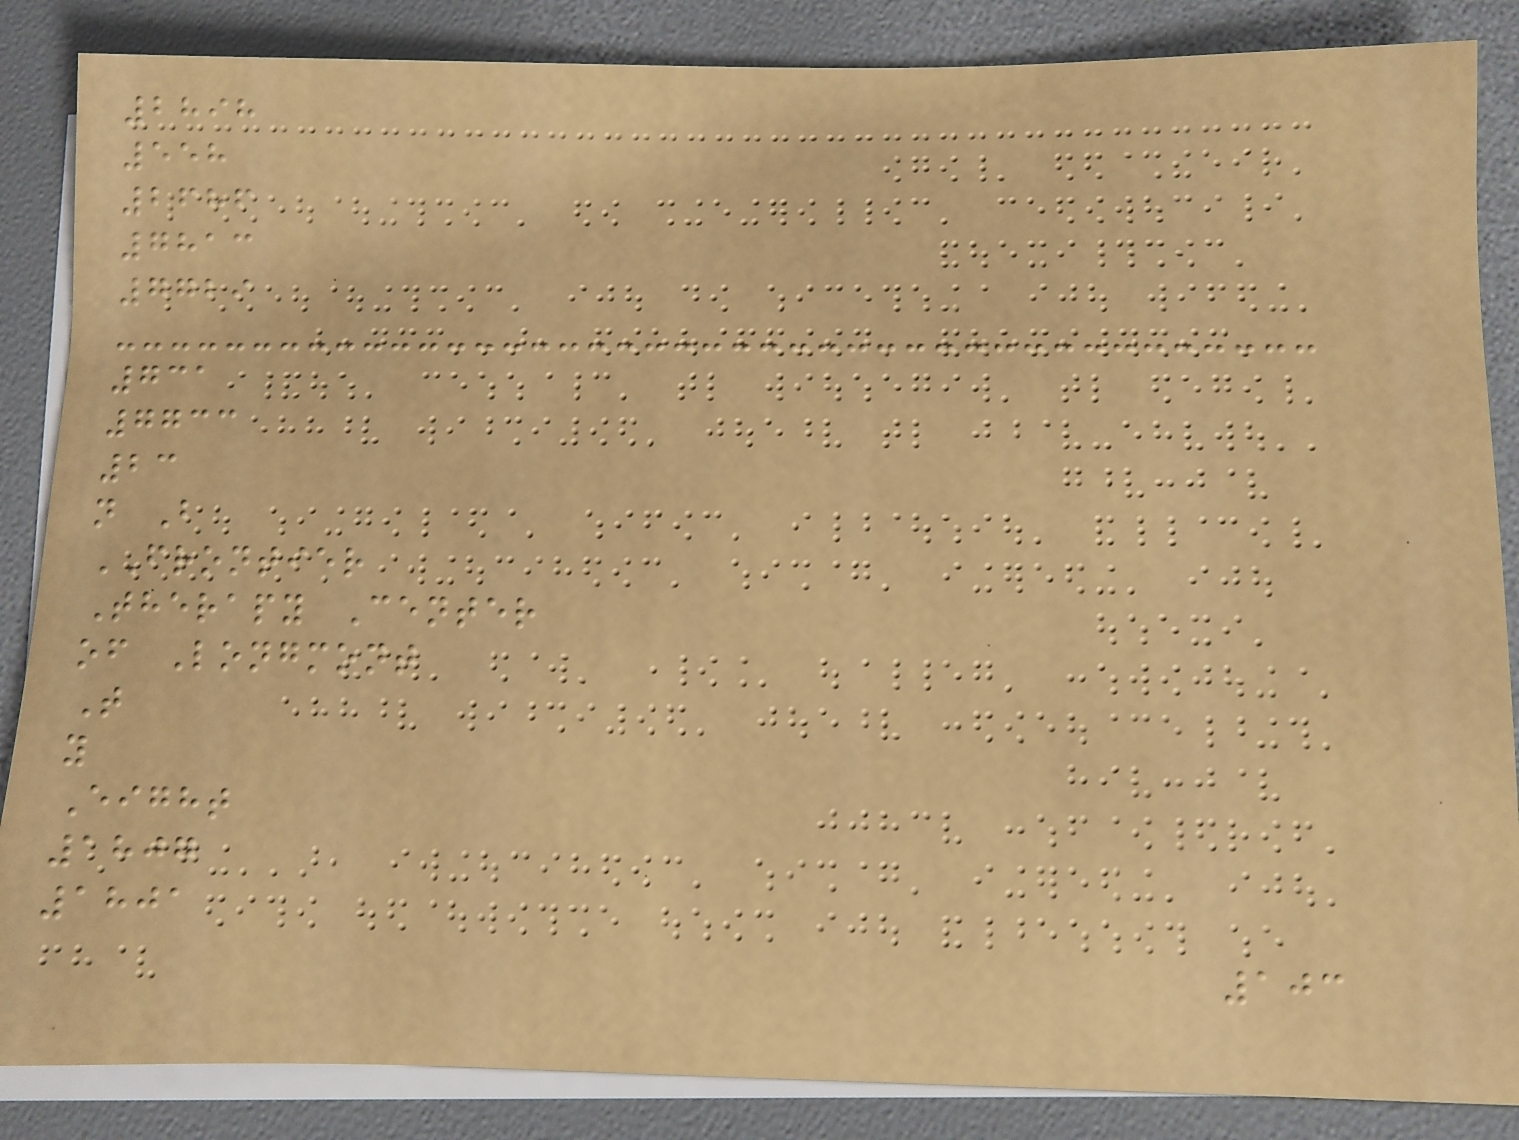2898
558
2686
7813
7729
731
7733
23
n B
FRONTIER
Therapy Center
of Longmont
T
y
Eight
1807
1801
103
